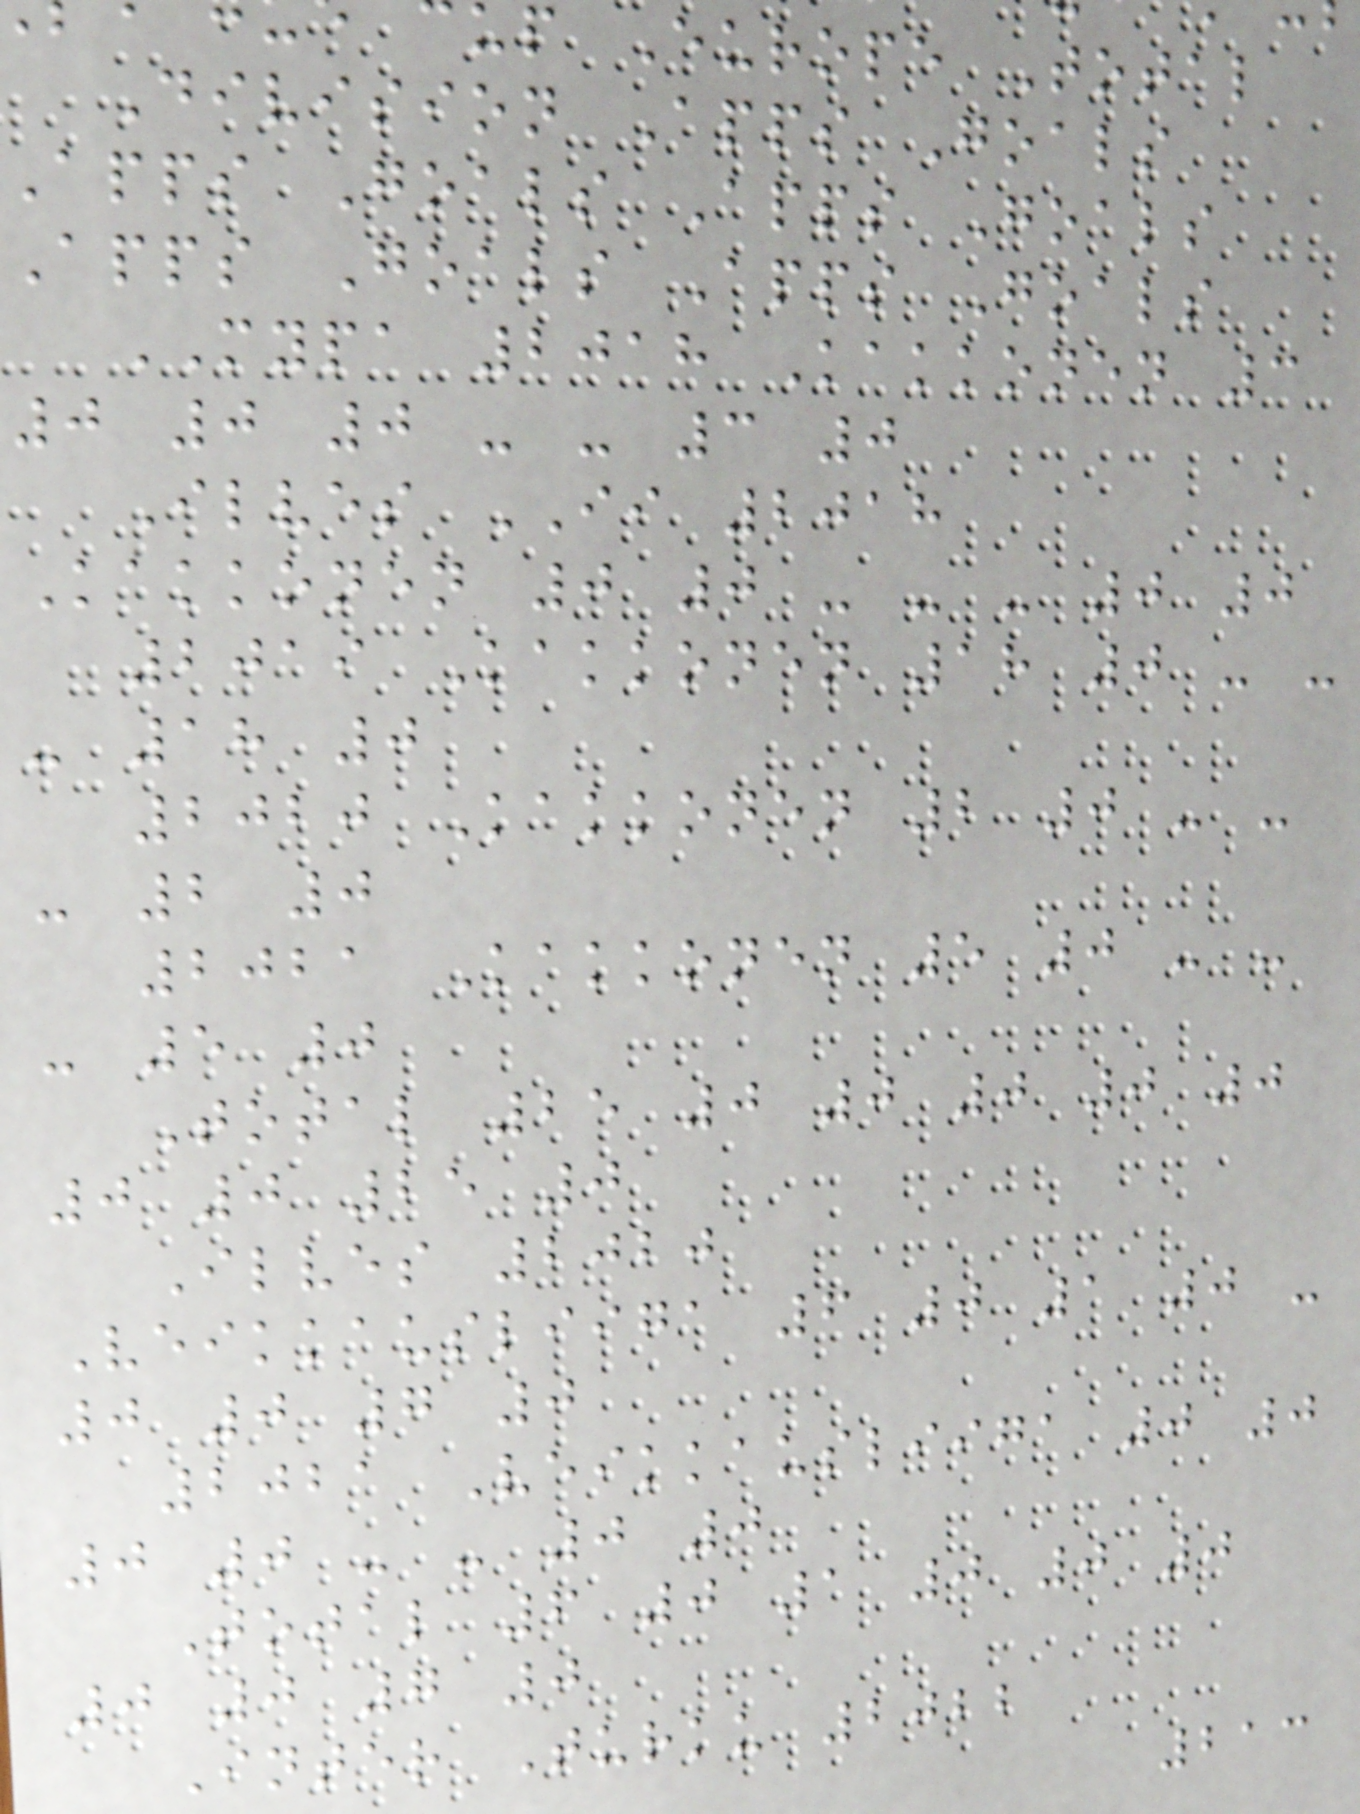up Europe Total
Division Apps Goals
Apps Goals Apps Goals
Apps Goals Apps Goals
MYPA 2018 Kakkonen 3
0 0 0 - - 3 0
Ilves II 2018
Kakkonen 0 0 - - - 0 0
2019 Kakkonen 18 0 - -
- 18 0
2020 Kakkonen 2 0 - -
- 2 0
2021 Kakkonen 5 0 - -
- 5 0
Total 25 0 0 0 0 0
0 0 25 0
Ilves 2020
Veikkausliiga 6 0 1 0 -
0 0 7 0
2021 Veikkausliiga 0 0
0 0 - - 0 0
Total 6 0 1 0 0 0
0 0 7 0
Inter Turku 2022
213
